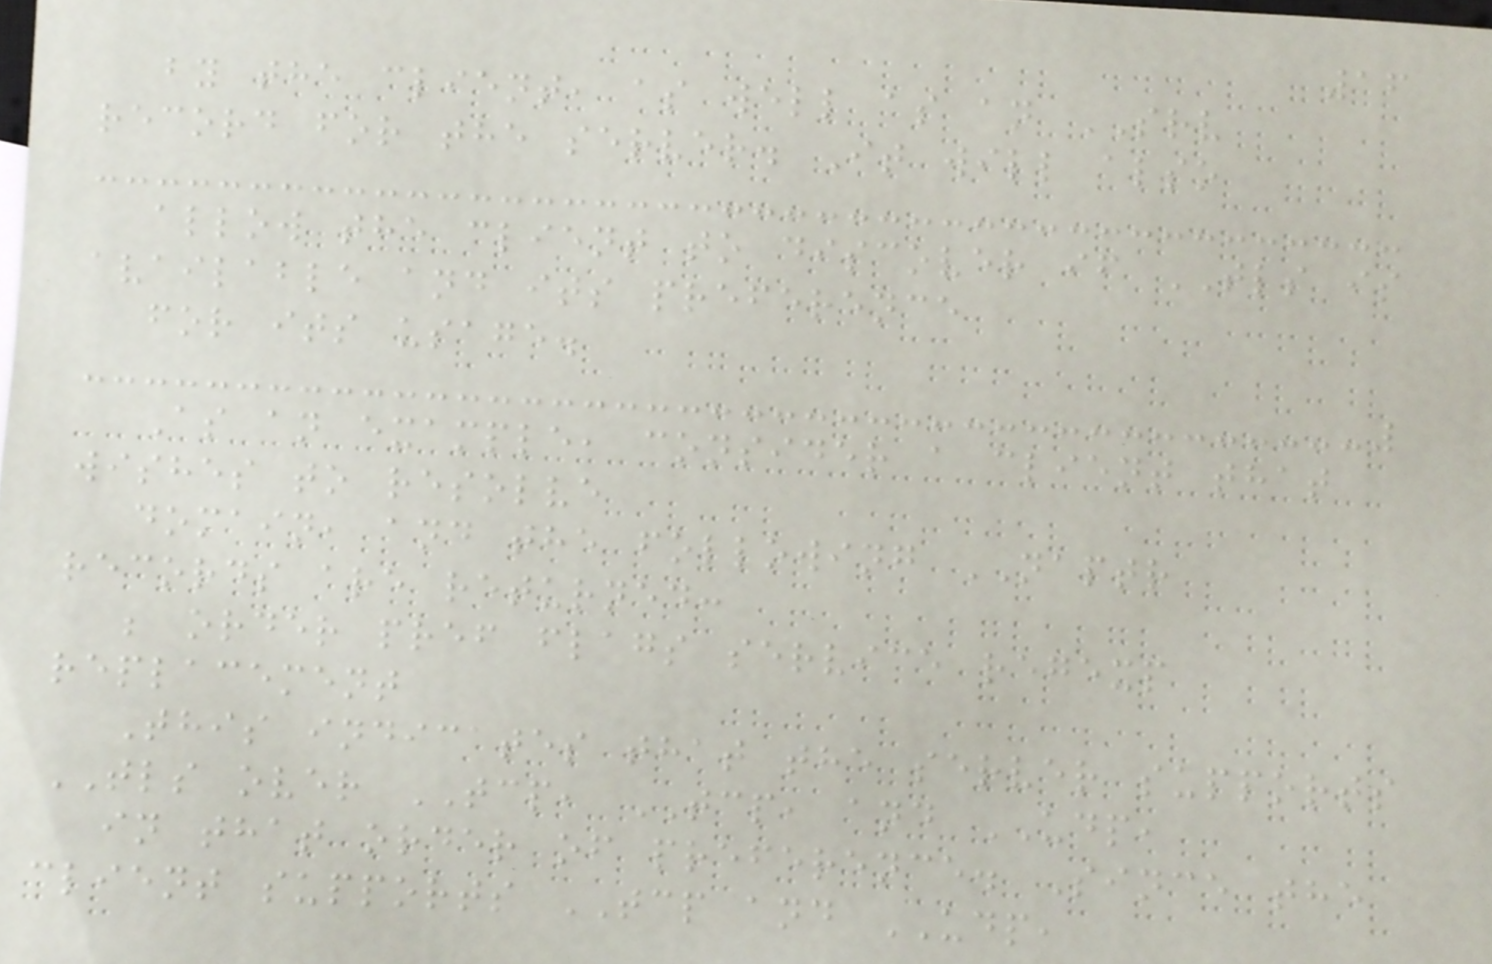16
by the client, as well as an SRV
record for the server. It will also
allow the client to discover if TLS is
available and its preference
for its usage.
As an example, consider a client that
wishes to resolve
domain, and the following NAPTR
records are returned:
; order pref flags service regexp
replacement
This indicates that the server supports
TLS over TCP, TCP, and UDP,
in that order of preference. Since the
client supports TCP and UDP,
